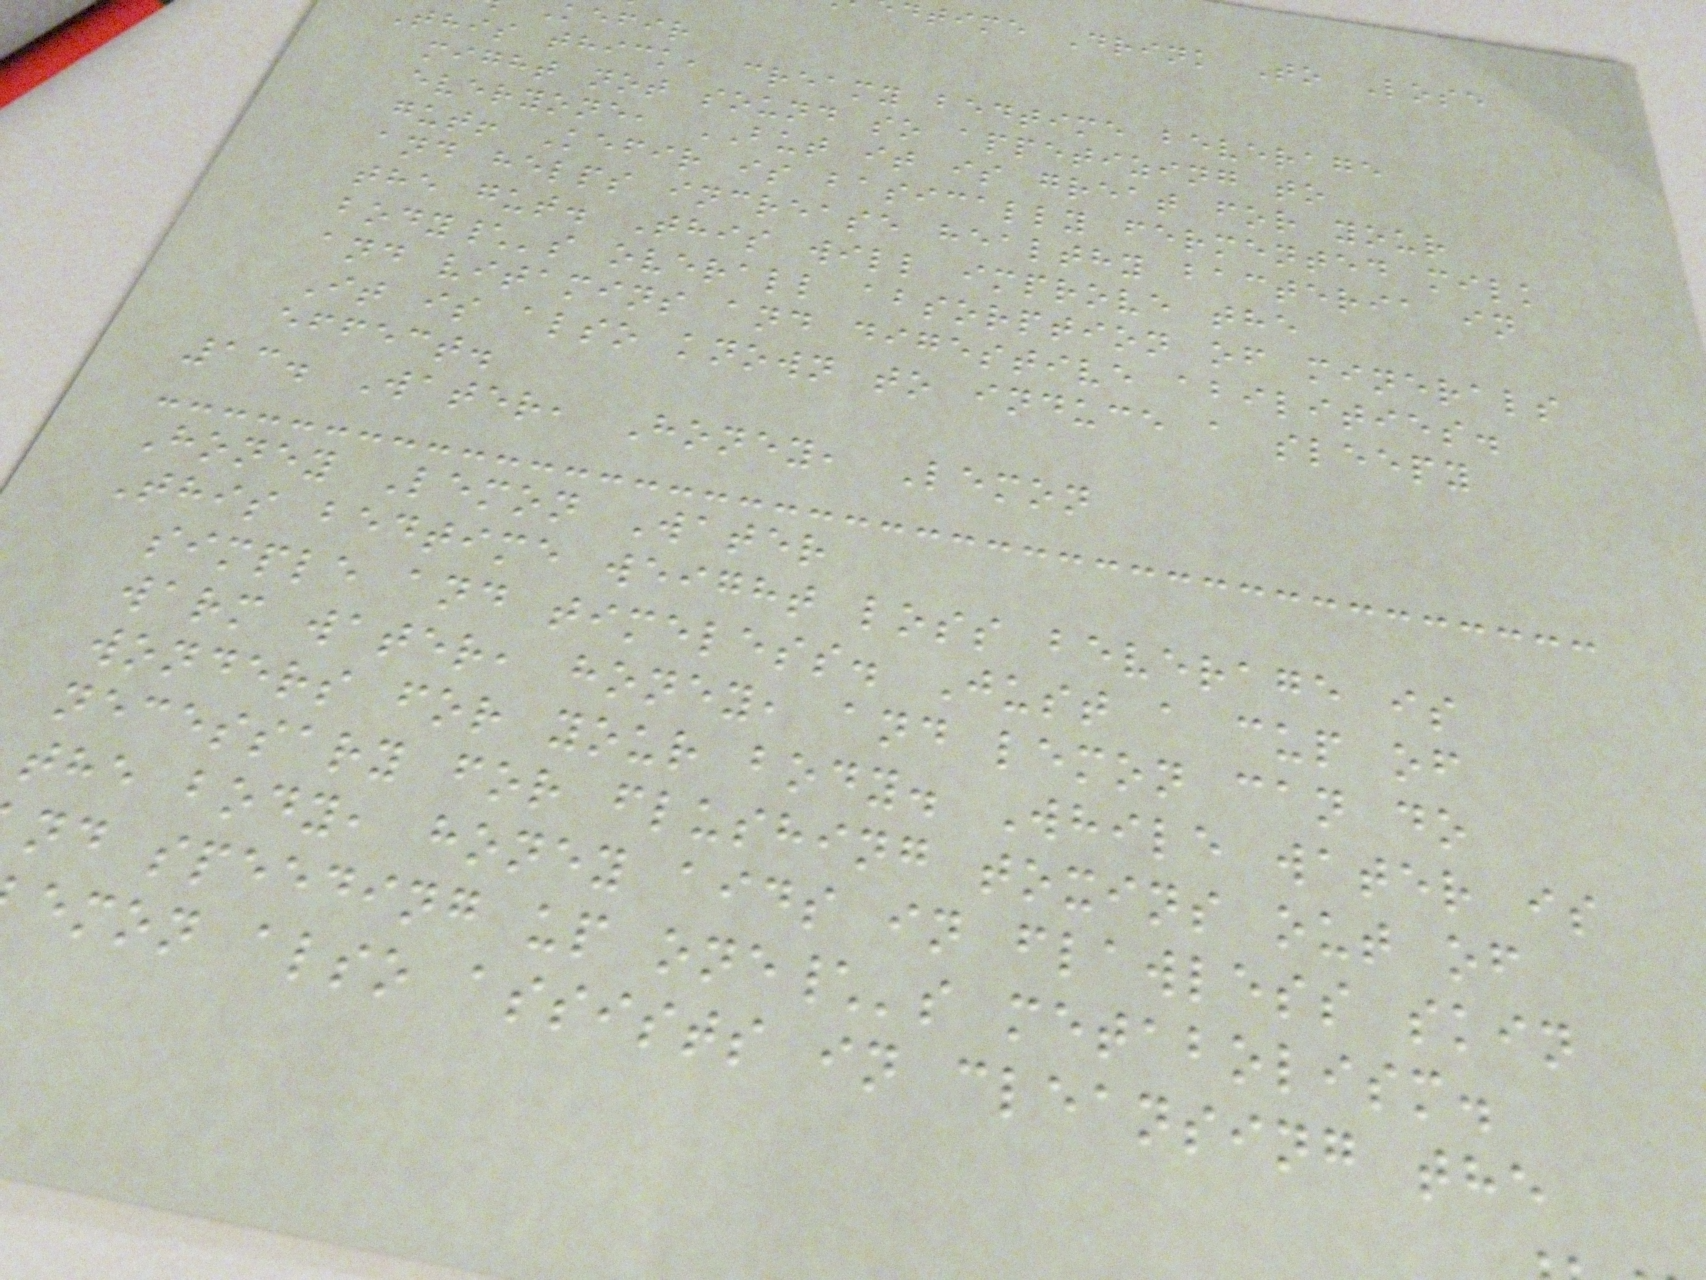dtime Drink To Lose
kefir
This thick, creamy bedtime beverage
might not sound so appetizing to
everyone, BUT it is great for your
gut! Kefir is basically fermented milk
and helps increase healthy bacteria in
the gut. This will improve the
body\'s overall absorption of minerals
and vitamins and digestive abilities.
It is also known to induce a sleepy
effect.
13. Water, Honey, Lemon
Honey Lemon Water
This bedtime weight loss beverage is
simple and timeless. Just a cup of
warm water, honey, and lemon can do
wonders for your body. While water is
necessary for flushing toxins out of
the body, honey aids in flawless skin
nd speeding up one\'s metabolism.
emon also assists in cleansing the
